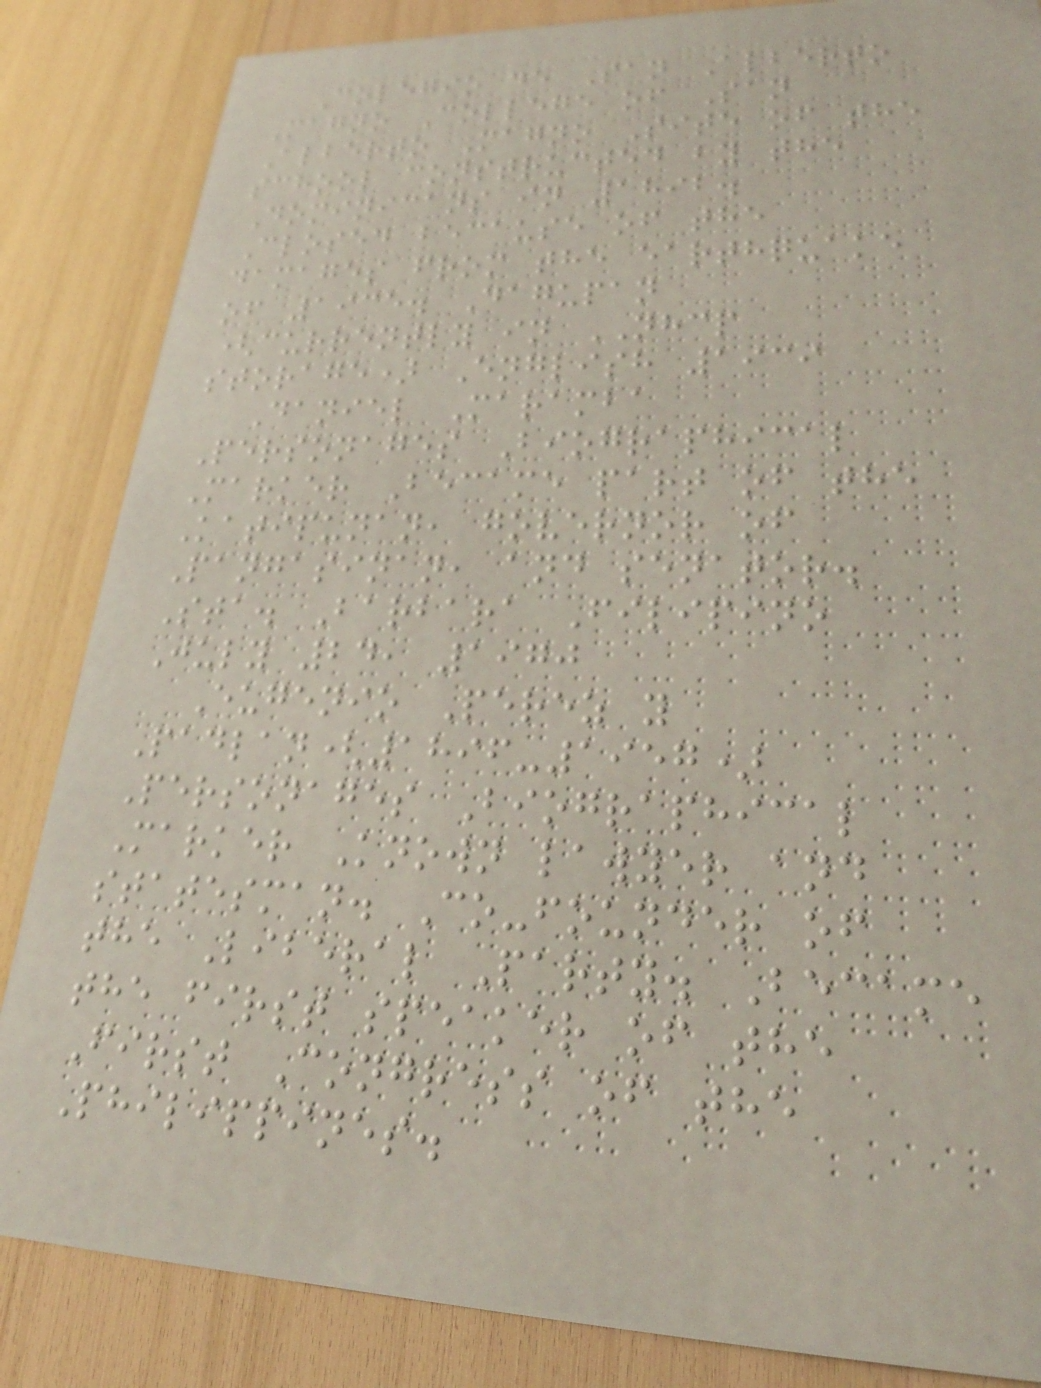Colegio de San Alberto
Magno College of San
Alberto Magno Site of the
school constructed by the
Dominicans in 1892.
Closed because of the
damages from the earthquake
of 1935. Dagupan
(currently in NHCP
storage) English 1939
Daniel Maramba
Personages Biographical
Marker Became part of the
Katipunan, governor of
Pangasinan, and senator.
Sta. Barbara Filipino
July 24, 1970
Eugenio Perez y
Padlan(1896-1957)
Personages Biographical
Marker Known lawyer and
statesman. Co-founder of
the Liberal Party. Became
the first speaker of the
First Congress of the
Philippines.
